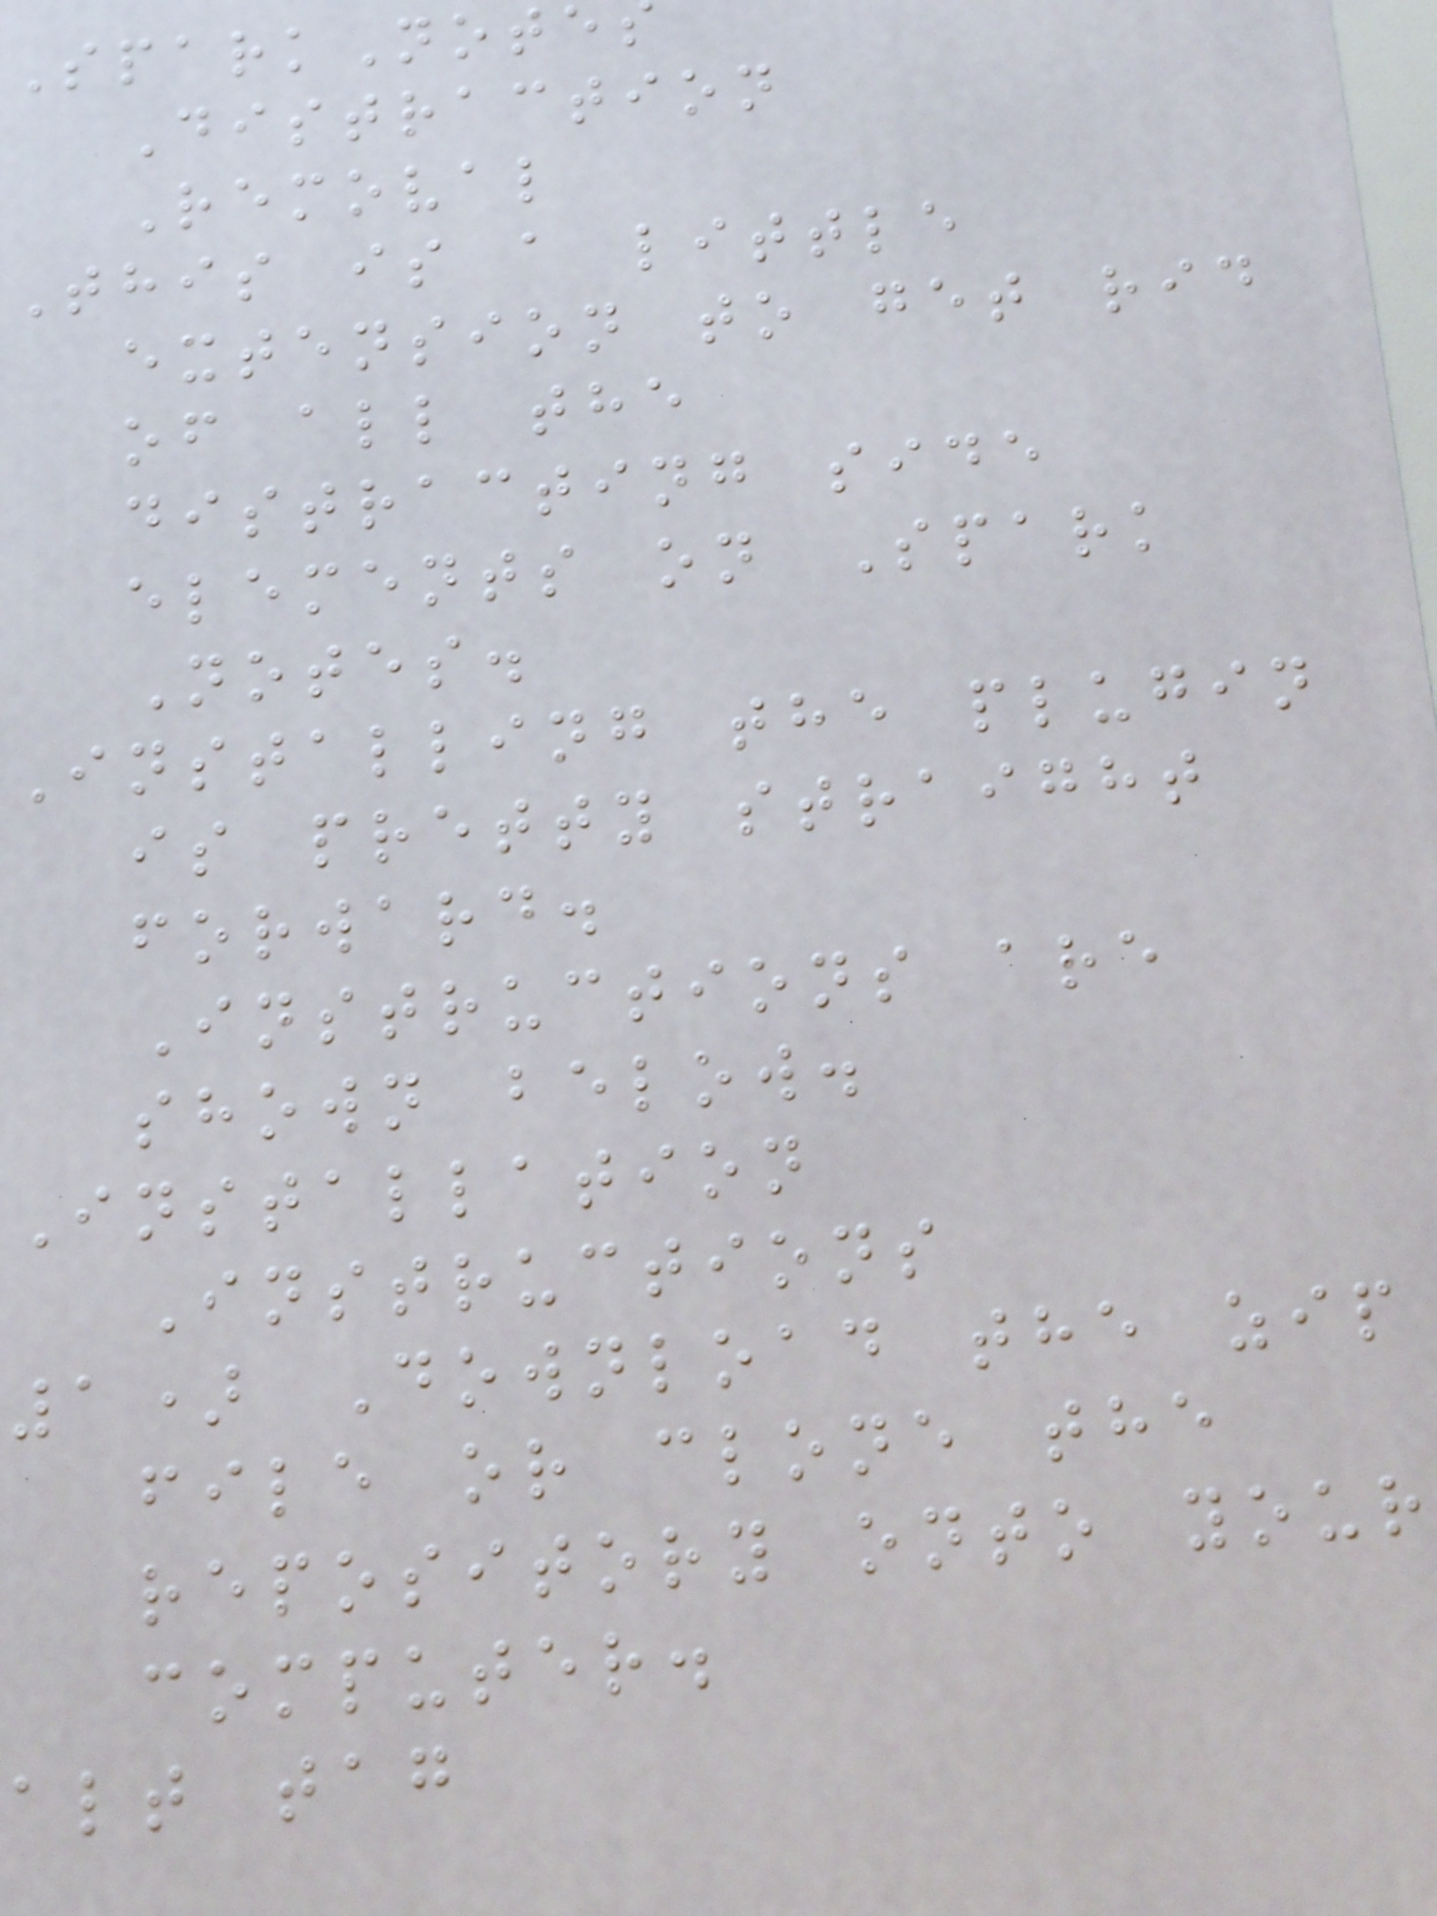SparkNote
Distraction
Removal
This is a little
extension to get rid
of all the
distracting side
elements on Spark
Notes.
Installing the plugin
is pretty straight
forward.
Instructions are
shown below.
Installation
Instructions
1) Download the zip
file or clone the
repository onto your
computer.
alt tag
